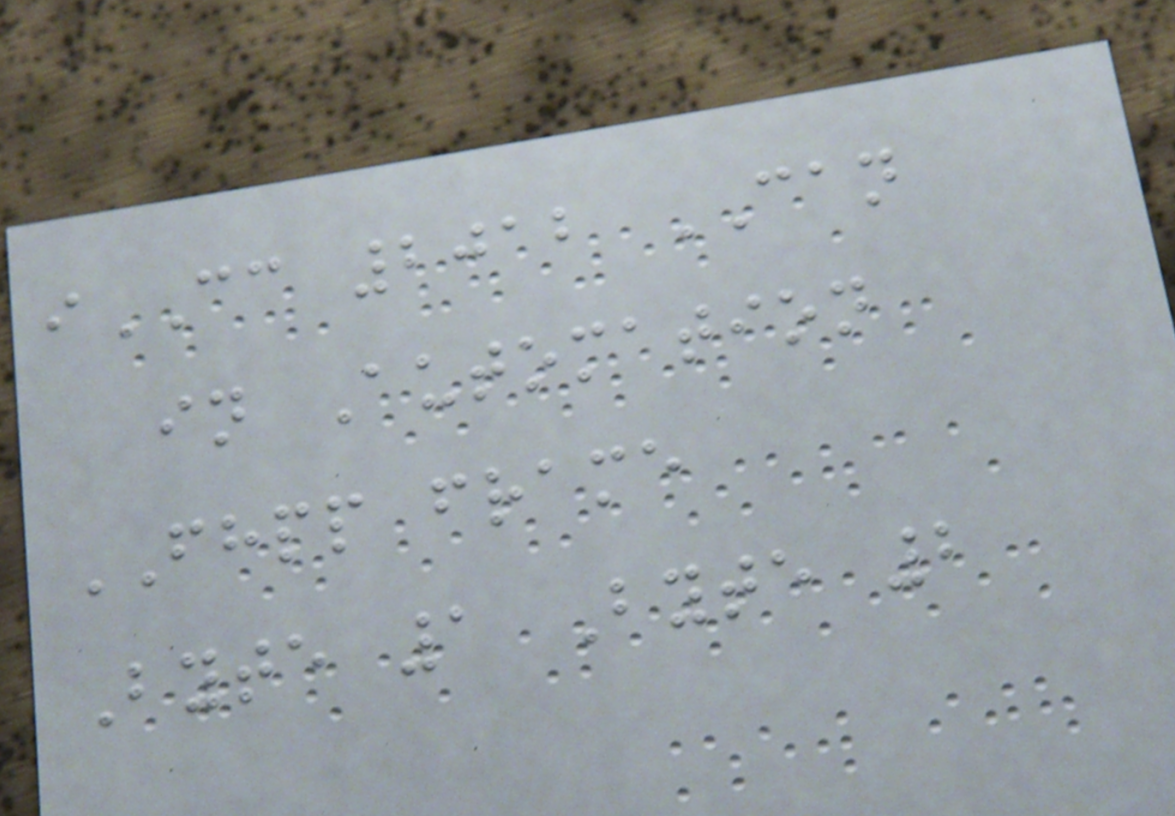iCC 2012 CAN
in Automation
FHPP frame
Byte 1 Byte 2
